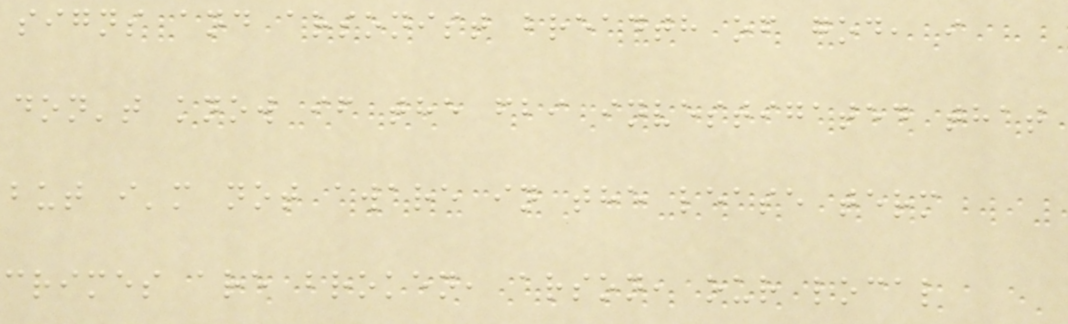signs and arsonist breadth of god, i
don't know if the fbi investigated that
but i'm not aware in the lease term
crimes are broken, arson, our local
